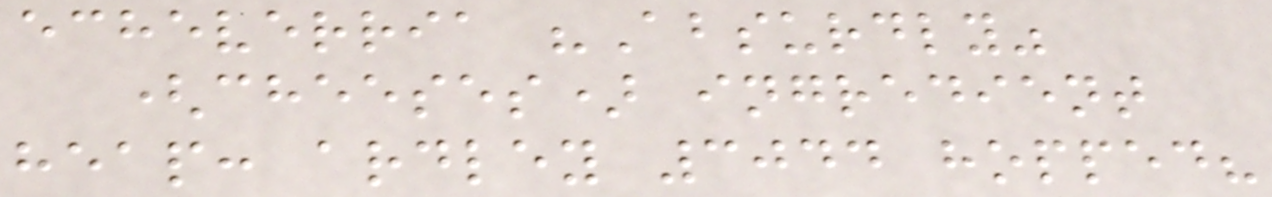echeverria "Absurdly"
(cheeses) ingredient
heap: ardley 3044 hopped?
